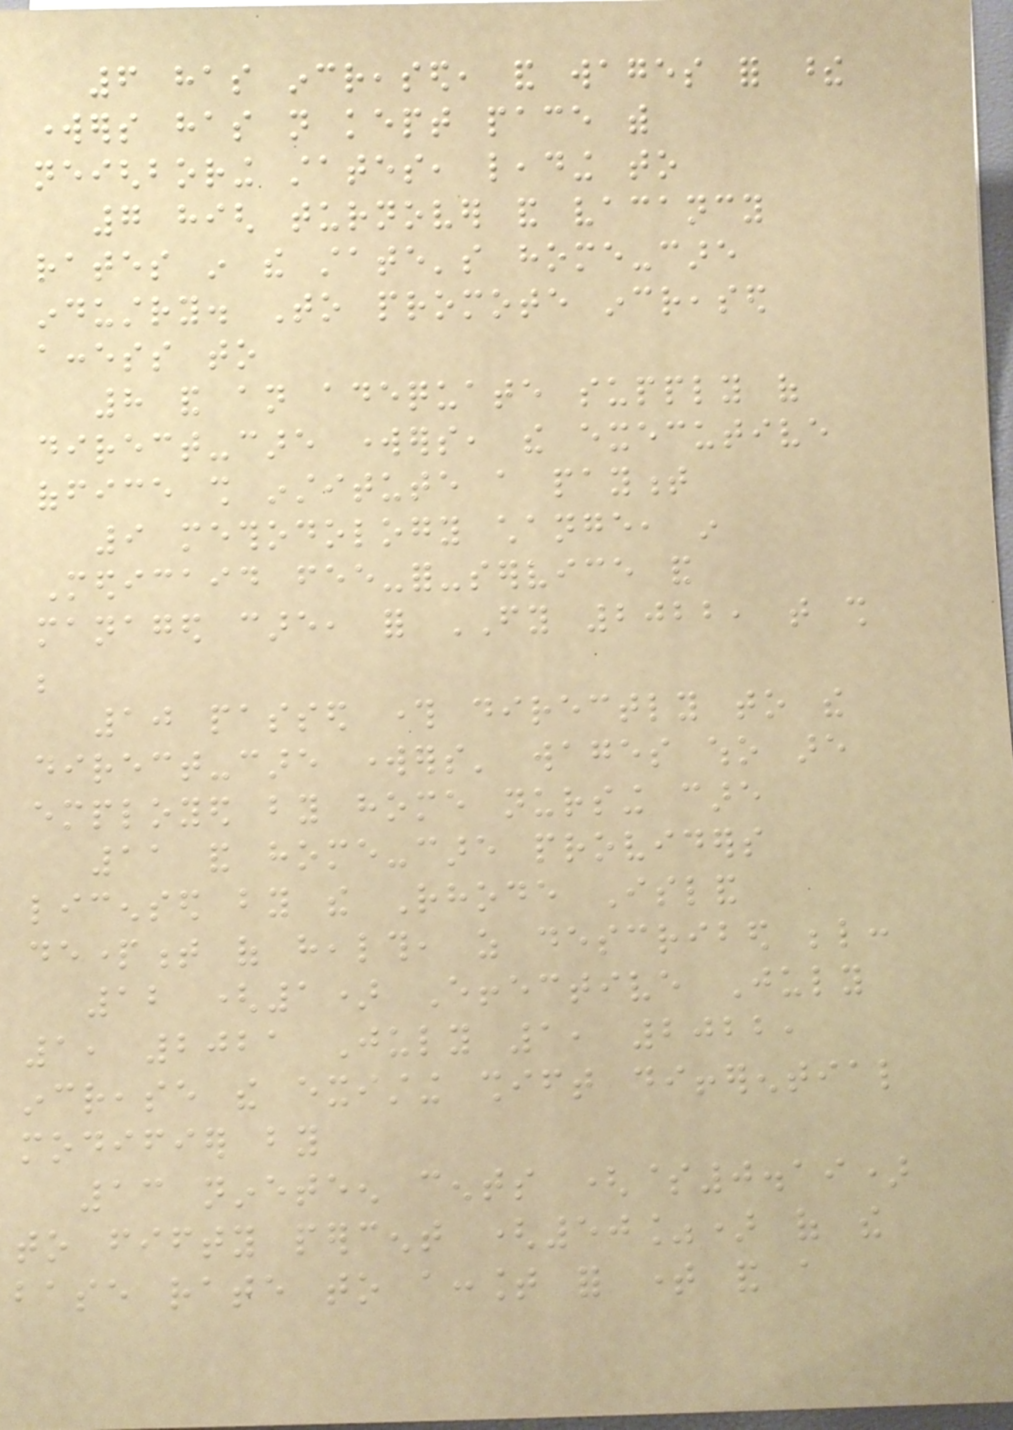6 has increased, and wages for these
workers has not kept pace with
neighboring states, leading to
7 high turnover and vacancy
rates in the state's home-care
industry. To promote increased
access to
8 and an adequate supply of
direct-care workers, the executive
office shall institute a payment
9 methodology change, in
Medicaid fee-for-service and
managed care, for FY 2022, that shall
be
10 passed through directly to the
direct-care workers' wages who are
employed by home nursing care
11 and home-care providers
licensed by the Rhode Island
department of health, as described below:
12 (1) Effective July
1, 2021 July 1, 2022,
increase the existing shift differential
modifier by
13 nineteen cents ($0.19)
to fifty percent (50%) of the
base rate to account for time and a
